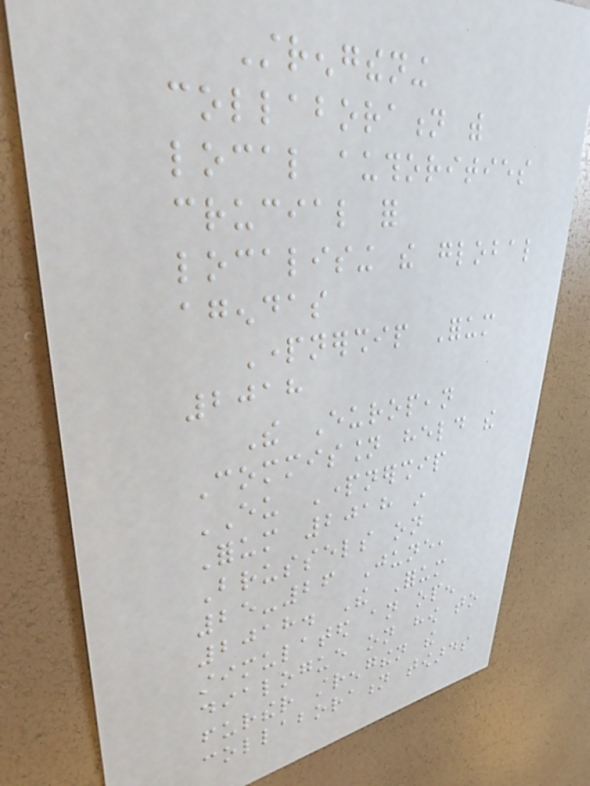Strengthening
collaboration with
local authorities
crucial for
localising the global
agendas
Partnership Forum
2018
The European
Commission held the
EU Partnership
Forum 2018 in
Brussels on
25-26 June,
2018. The Forum
stimulated an open
dialogue on how to
further strengthen the
collaboration towards
